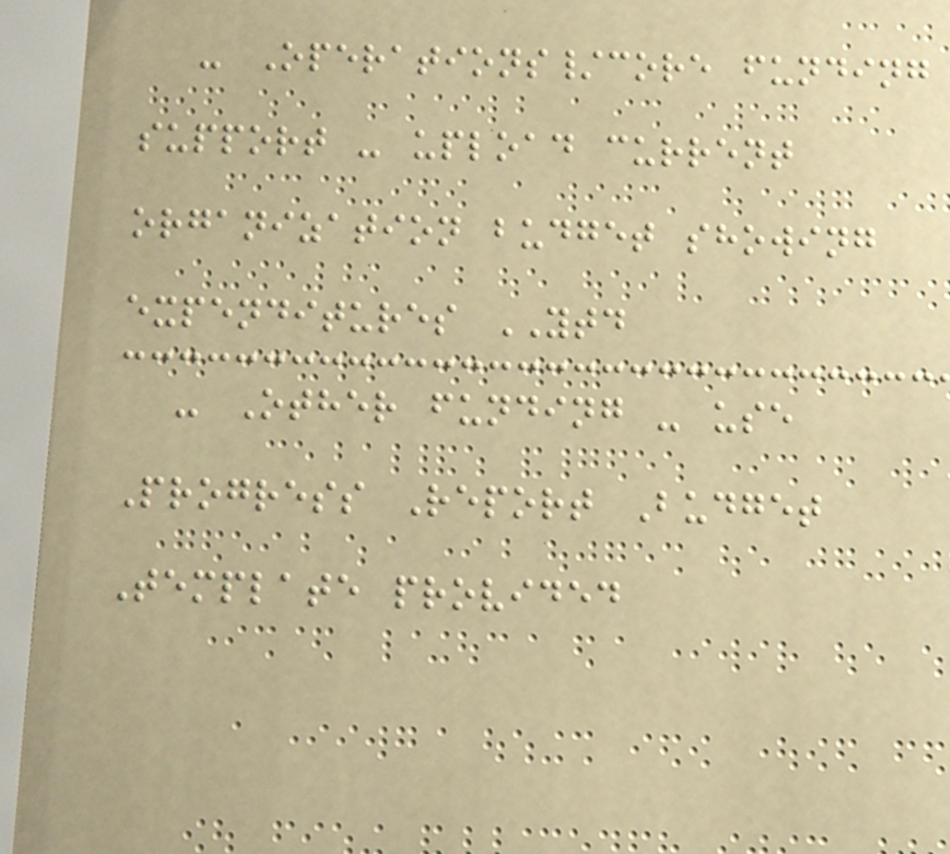- Operations/core funding
support - upload current
organization budget showing
expenditures YTD
- Other funding - use
Progress Report Budget
Template provided
